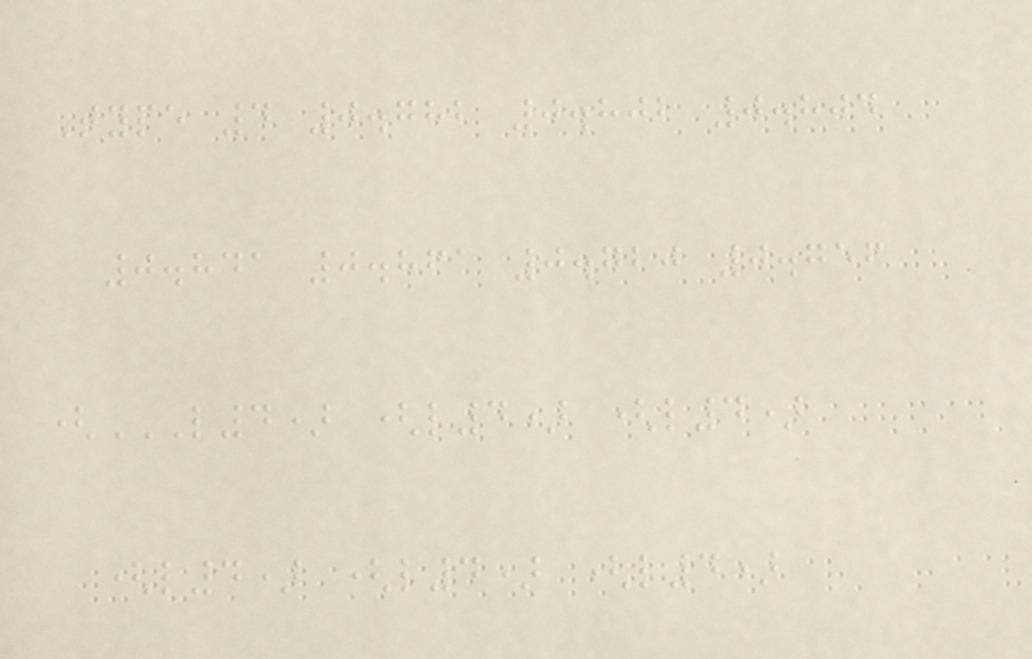Type 4 0.782 0.802 0.804
0.841 0.861 0.720 0.756
(L4) (L4) (L4)
(L4) (L4) (L4)
